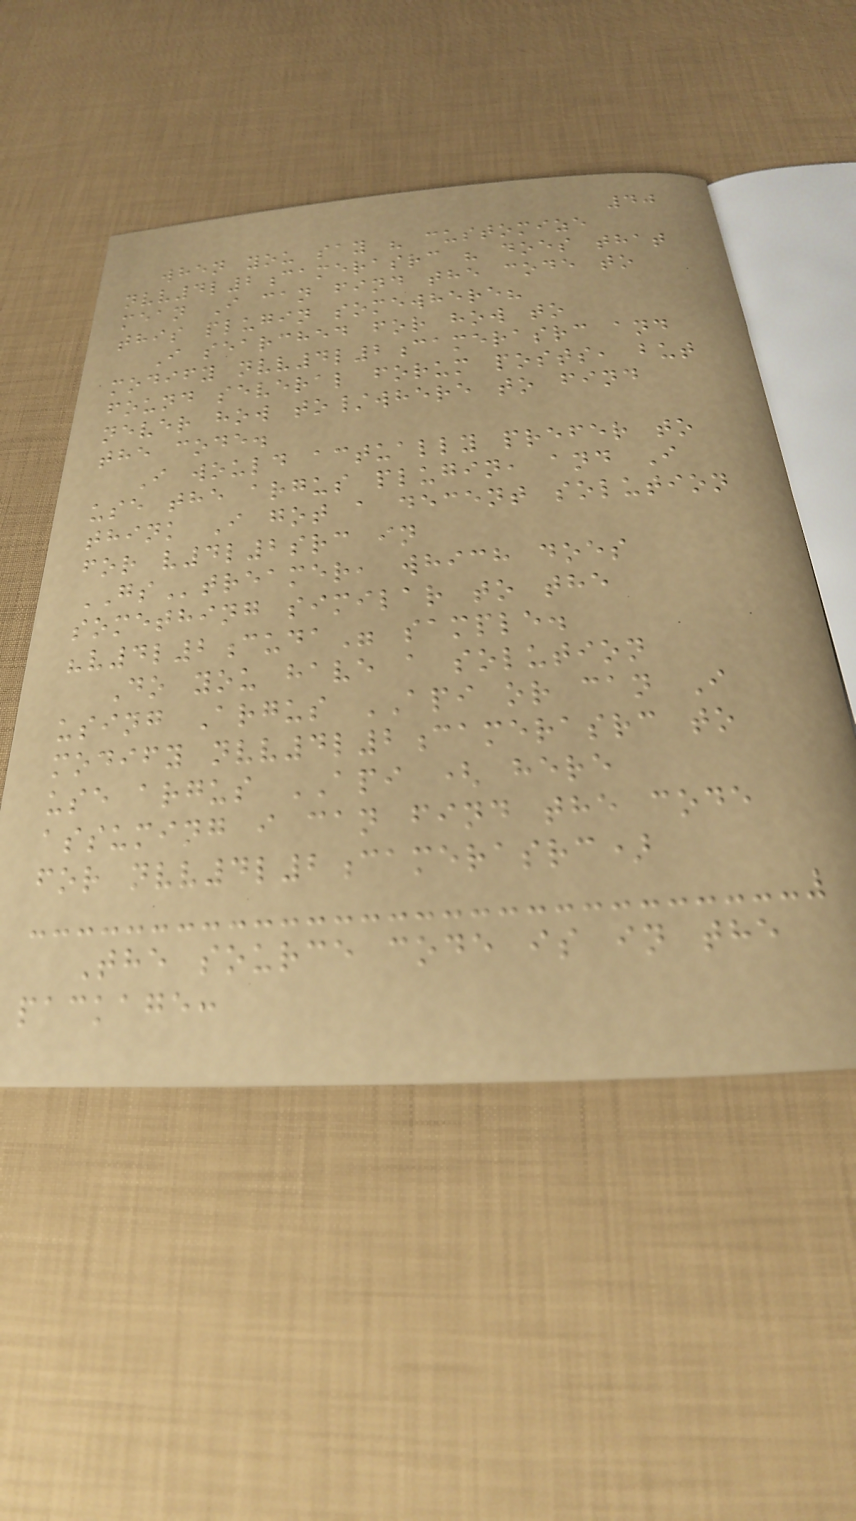40
when you say " customize
nvv4l2camerasrc " does that
mean I can find the code to
this plugin somewhere?
I searched for how to
modify nvv4l2camerasrc and
found several forum posts, but
never how to/where to find
the code.
I would actually prefer to
use the argus plugin, and I
think I got a decent solution
for v4l2src in
GStreamer, which does
something similar to the
"v4l2cuda" sample.
Do you have a solution
using Argus API or can I
modify nvv4l2camerasrc to
use argus API ( here
assuming i can find the code
for nvv4l2camerasrc)
The source code is in the
package:
